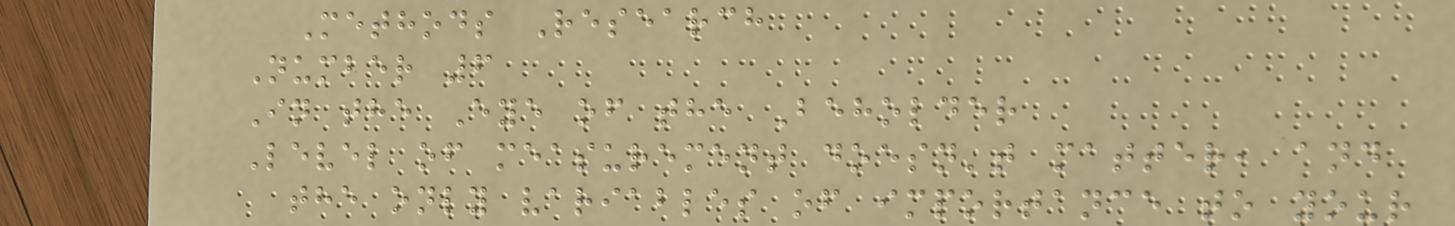Methods Research
Number 6
In the Eye of the Beholder
Level of measurement doesn't matter, and
the only variables of importance to your
